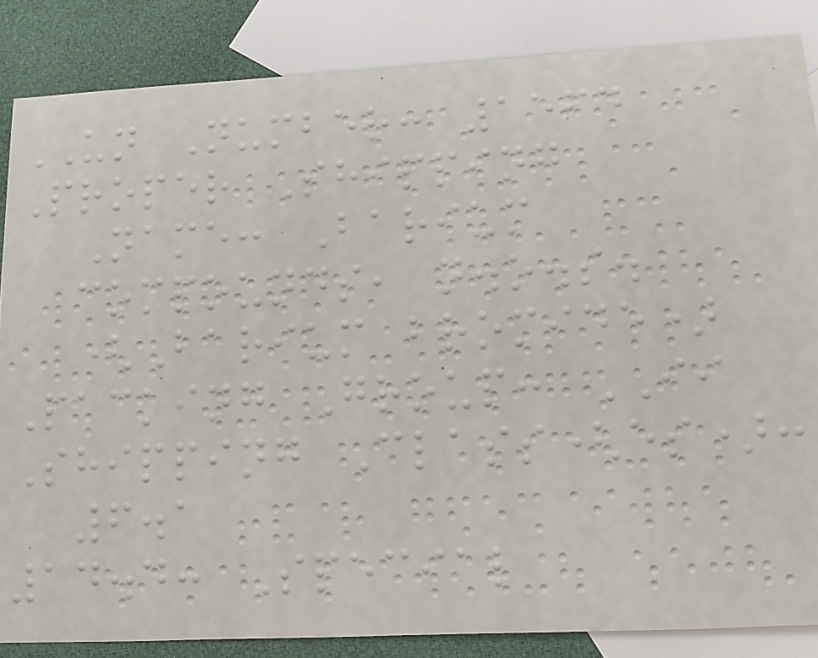UN Number: 1564
Proper Shipping
Name: Barium
compounds, n.o.s.
(Barium bromide)
Packing Group: II
Shipping Class(es):
6.1
14.4: Special
